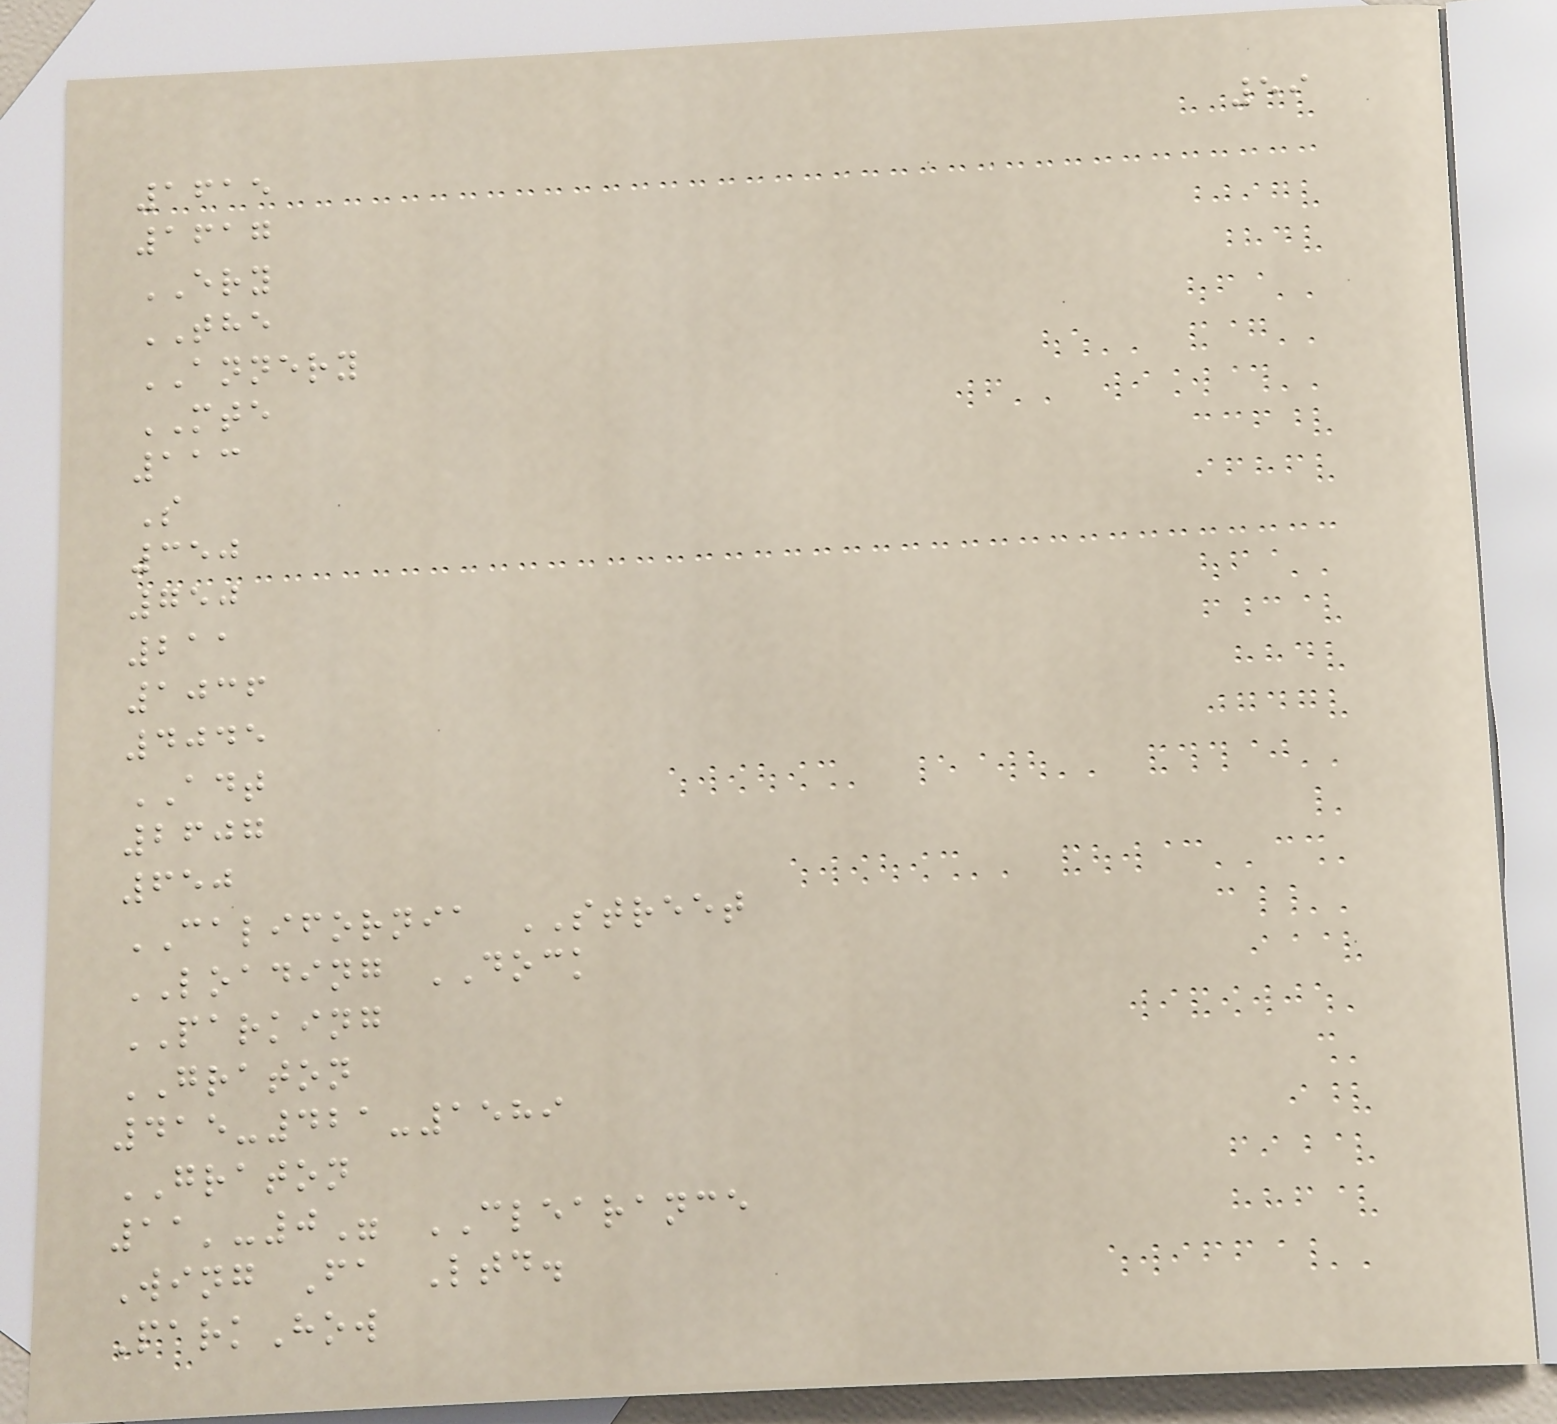59
1615
1617
ERY
THE
ANNERY
MTE
113
S
350
750
211
1036
4045
ADT
2607
650
CALIFORNIA STREET
LOADING DOCK
PARKING
GRATON
415-421-1589
GRATON
11'-0" CLEARANCE
Wing Fa Ltd.
ParkHow
